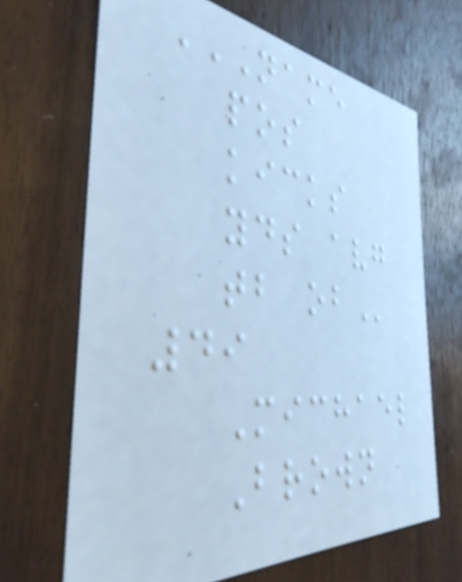NAME
POS
KICKS
YDS AVG
TB OB
49
Michael
Brown
